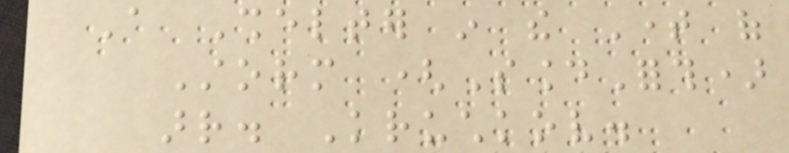A Shelter in the Time of
Storm (SoundForth)
arr. Kruchkov.
